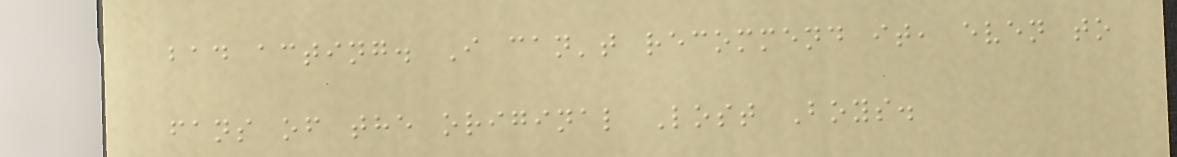bad acting. I can't recommend it, even to
fans of the original Lost Boys.
